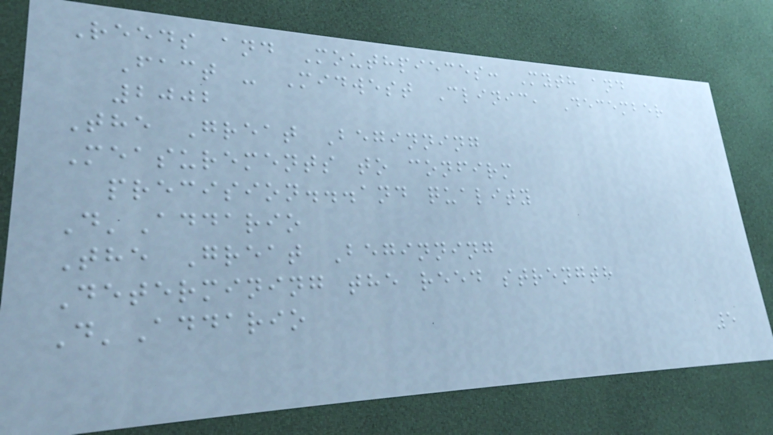Reeds and Mouthpieces: Myth and
Fact - Midwest Clinic, December
2002
The Great Beginning
Measurements to confirm
precision...and quality
D'Addario
The Great Beginning
Determining the reed strength
D'Addario
5
